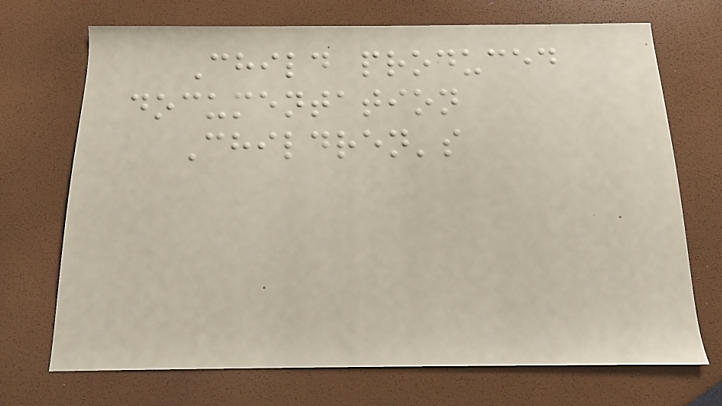Child produced
documentation
Children's
